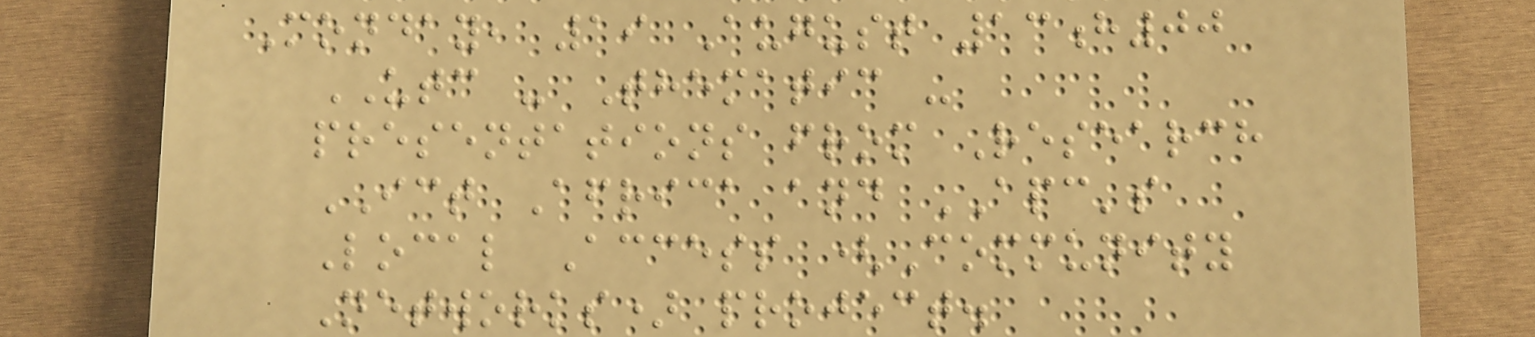Monday, 19 August 13h00
UTC - Thematic -
presentations from Research
ICT Africa and APC's
Local Access (Community
Networks) project.
